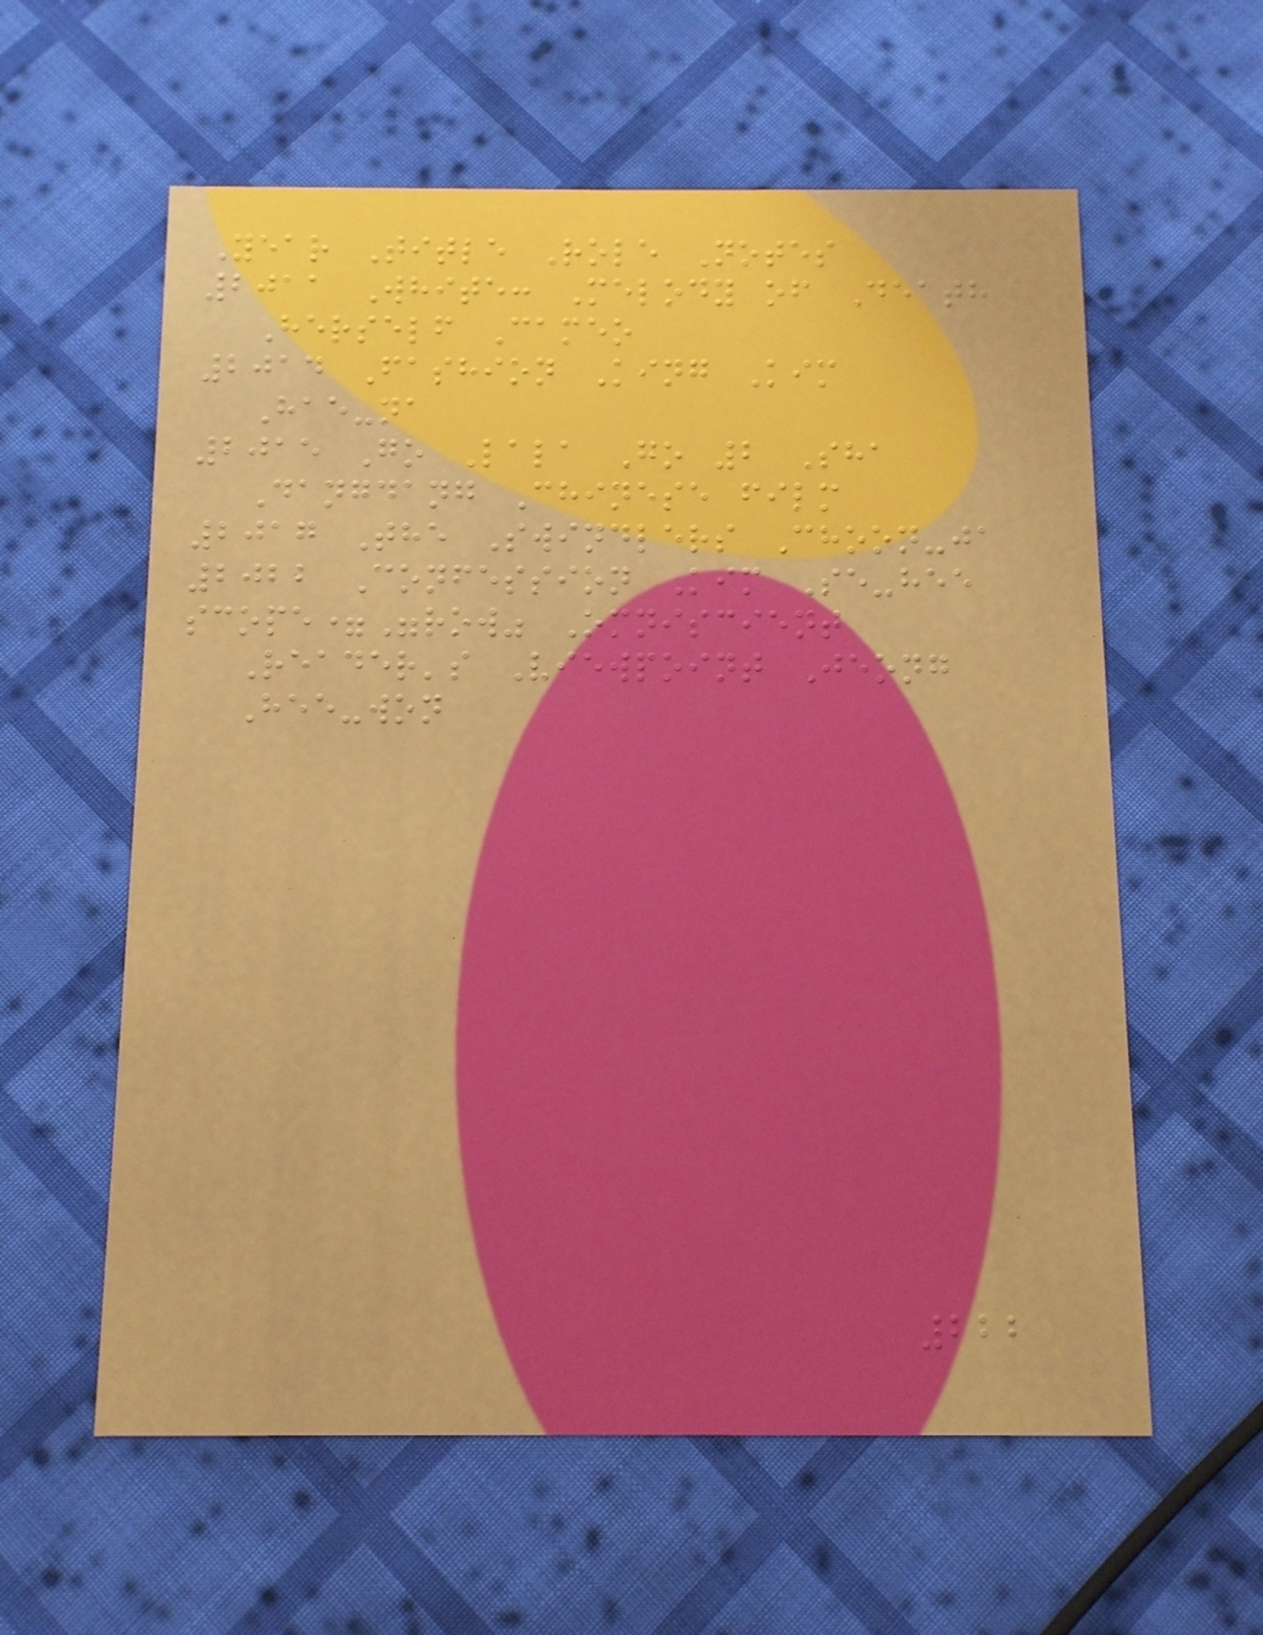Year Title Role Notes
2011 White: Melody of Death
Herself Cameo
2014 Fashion King Kim
Hae-na
2015 Go Lala Go 2 Sha
Dangdang Chinese film
2017 The Swindlers Choon-ja
2022 Confession Kim Se-hee
scope="row" Omniscient
Reader's Viewpoint Jeong
Hee-won
222
